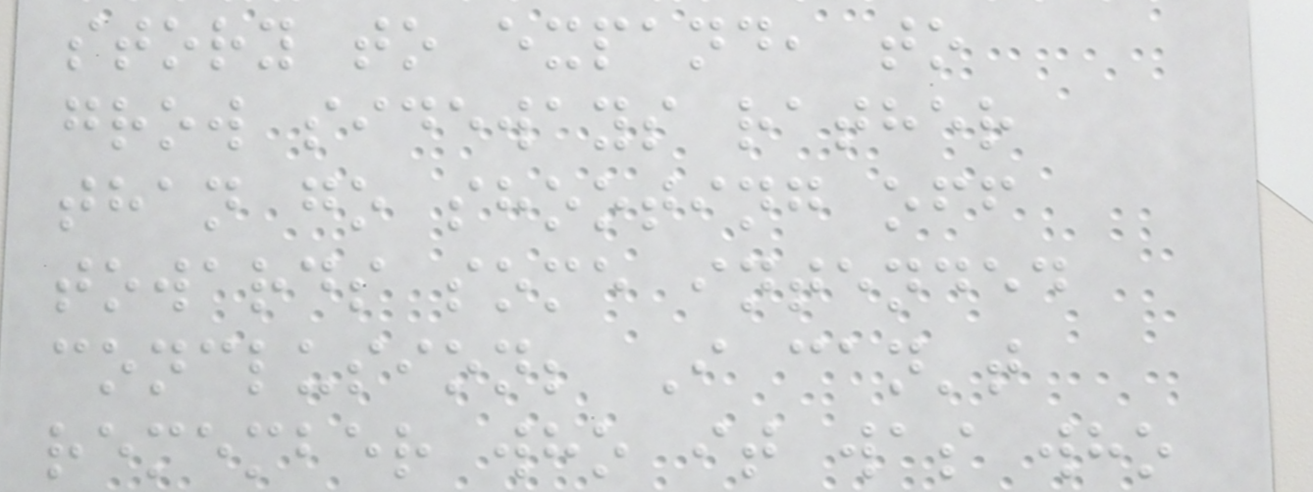story to expand, to
grow sideways rather
than go shooting off
towards some intended
conclusion; I can't
remember who it was who
